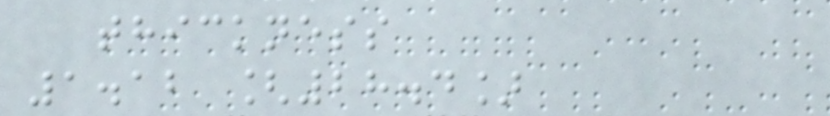thickness
1.12 [28.4]
